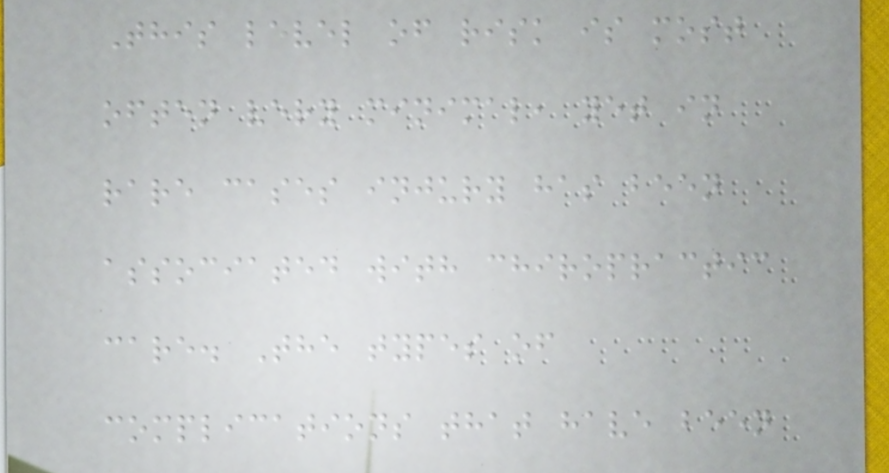This level of risk is most
often very minimal, yet in
rare cases injury has been
associated with chiropractic
care. The types of
complications that have been
